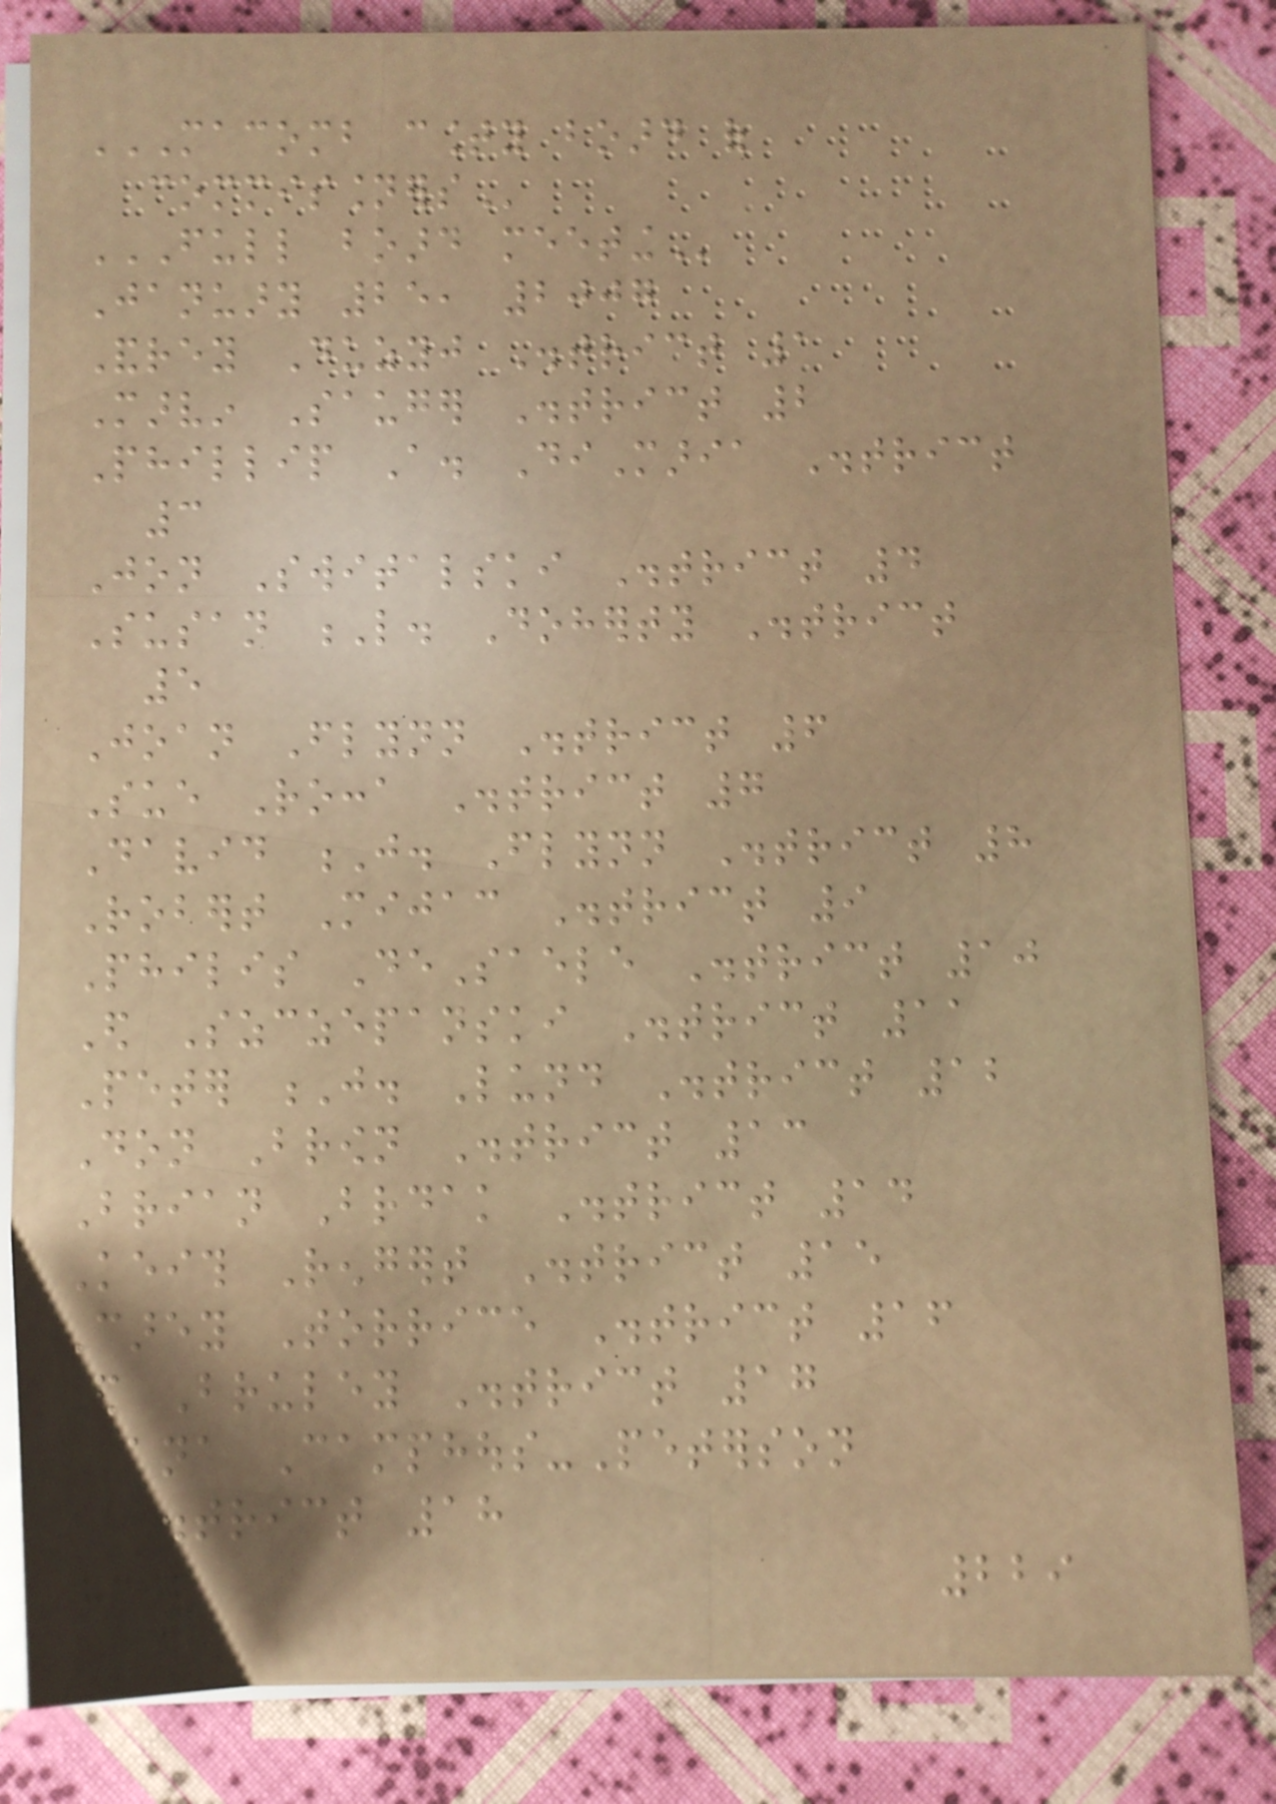MACOMB COUNTY BOARD OF
COMMISSIONERS
FULL BOARD MEETING
January 25, 2007
Andrey Duzyj District 1
Marvin Sauger District 2
Phillip A. DiMaria District
3
Jon Switalski District 4
Susan L. Doherty District
5
Joan Flynn District 6
Sue Rocca District 7
David J. Flynn District 8
Robert Mijac District 9
Philis DeSaele District 10
Ed Szczepanski District 11
Peter J. Lund District 12
Don Brown District 13
Brian Brdak District 14
Keith Rengert District 15
Carey Torrice District 16
Ed Bruley District 17
Dana Camphous-Peterson
District 18
229
